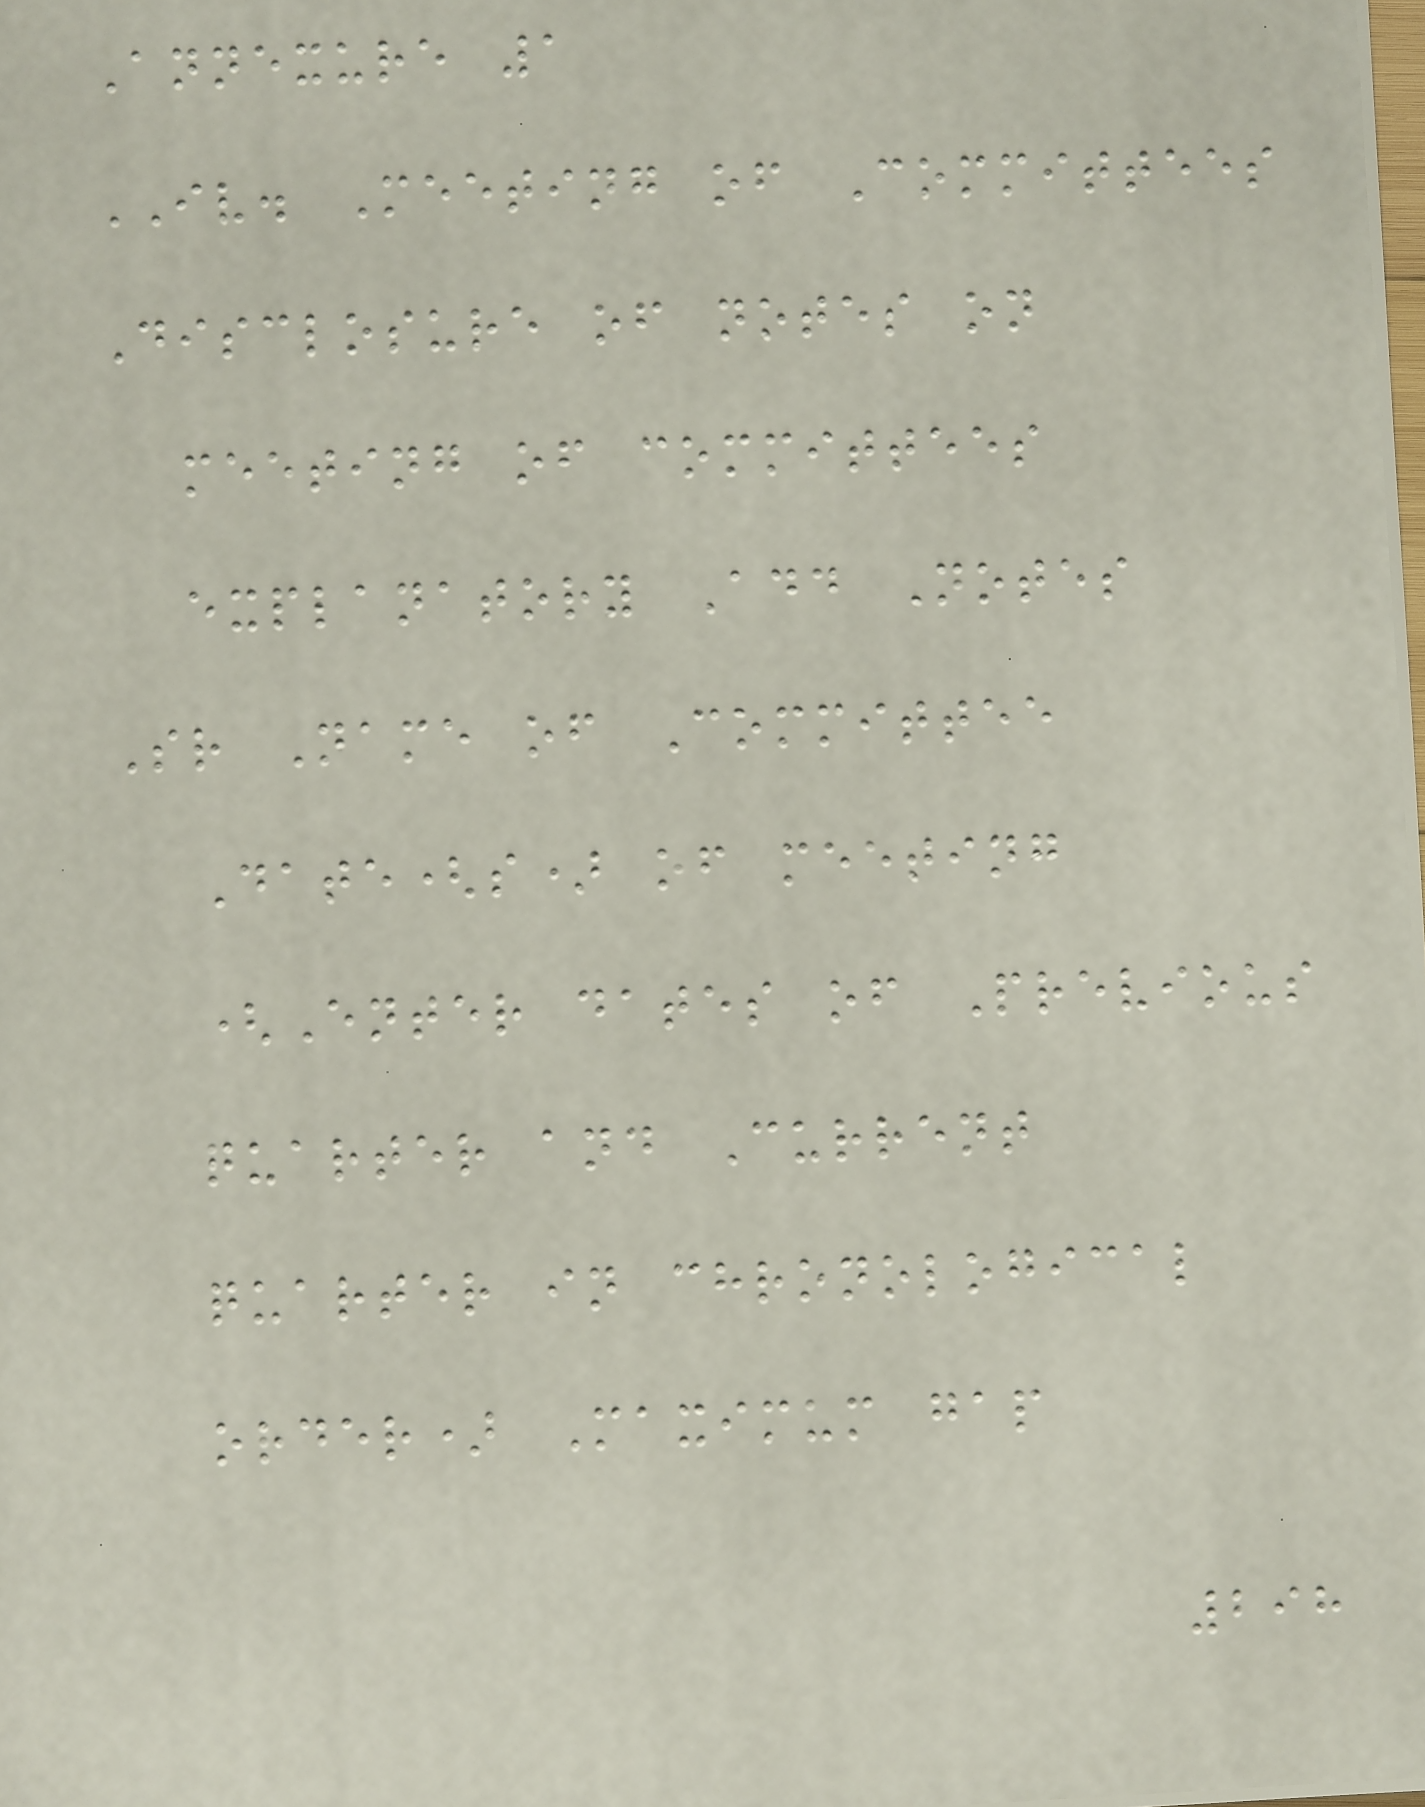Annexure 1
IV. Meeting of Committees
Disclosure of notes on
meeting of committees
explanatory Add Notes
Sr Name of Committee
Date(s) of meeting
(Enter dates of Previous
quarter and Current
quarter in chronological
order) Maximum gap
298
